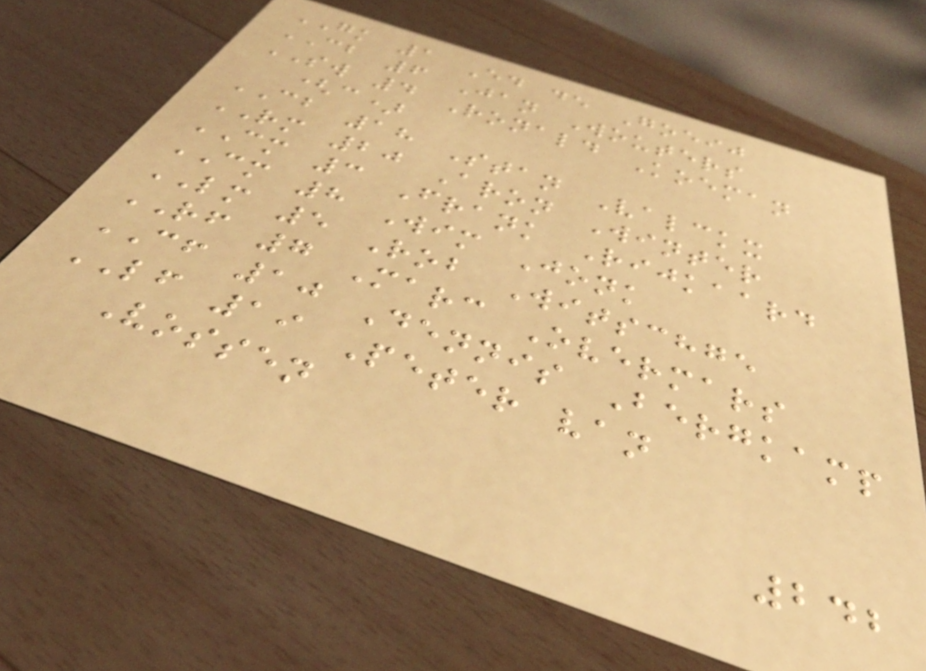GK 1 Ed de Goeij
CB 6 Jan Wouters
SW 4 Ronald Koeman
(c)
CB 18 Stan Valckx
RM 20 Aron Winter
CM 3 Frank Rijkaard
CM 8 Wim Jonk
LM 5 Rob Witschge
RF 7 Marc Overmars
CF 10 Dennis Bergkamp
LF 19 Peter van
Vossen
242
